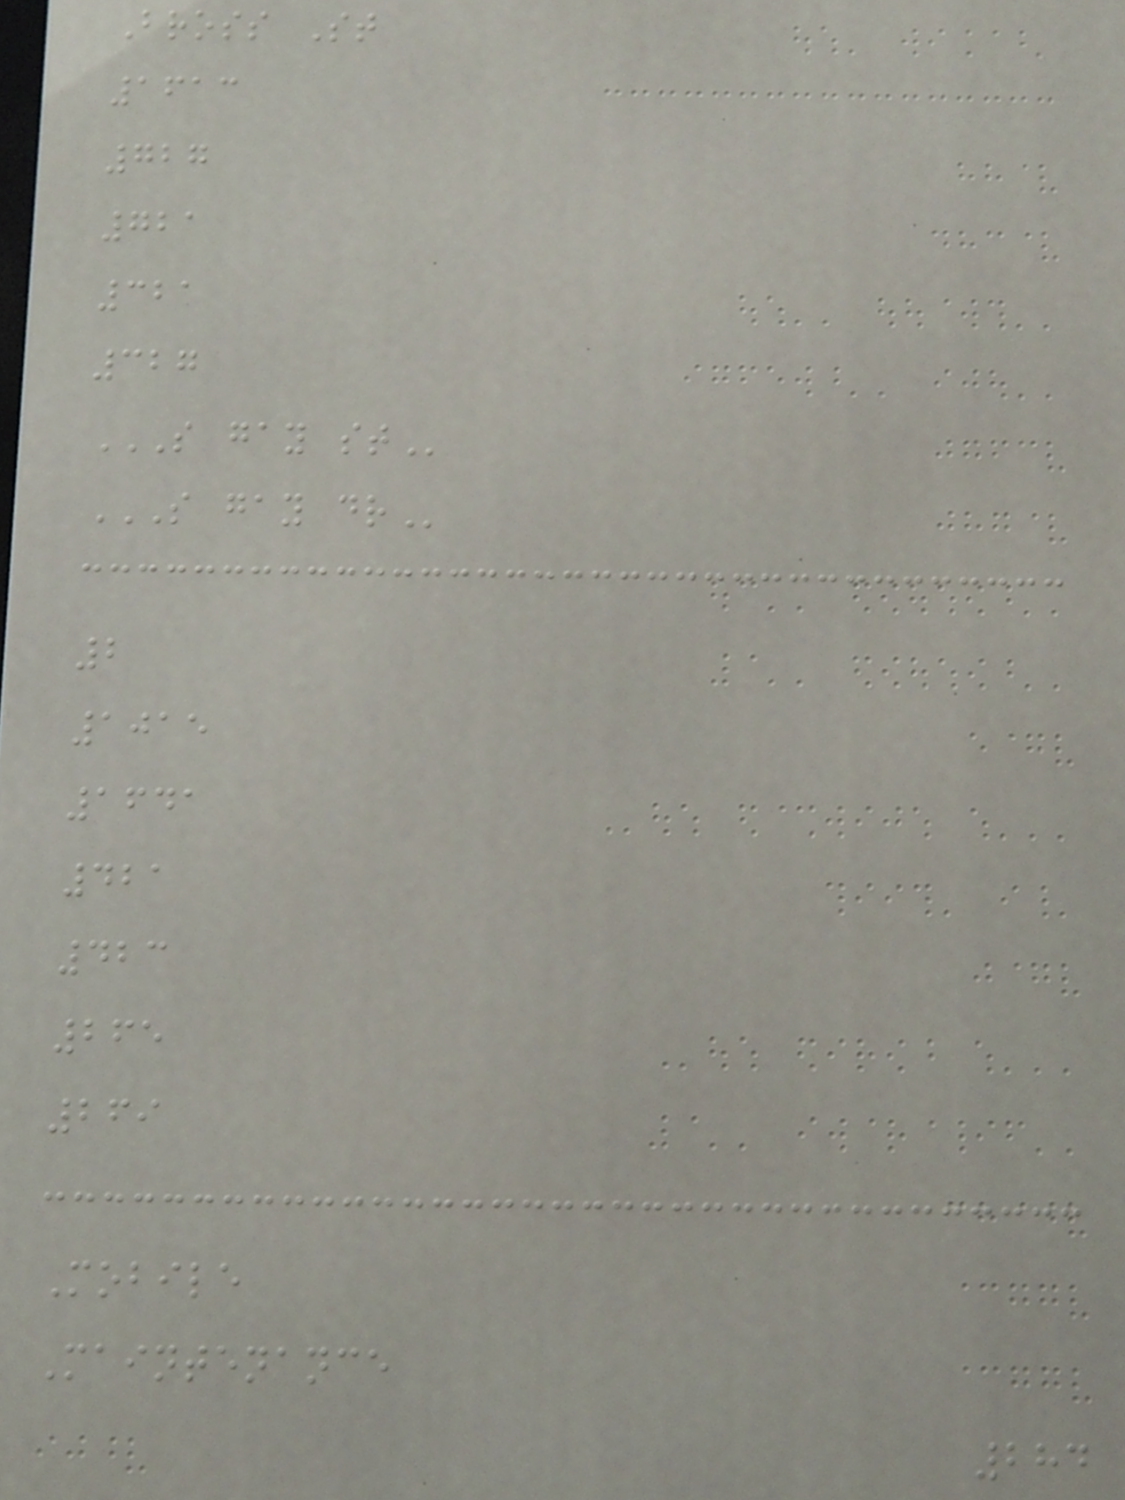Bross St
1613
727
721
321
327
S GAY ST
S GAY DR
2
1015
1641
421
423
265
269
Mobile
Maintenance
284
